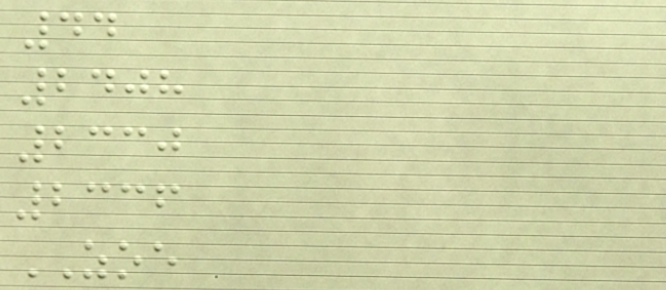44
2408
2330
2336
ZOE
